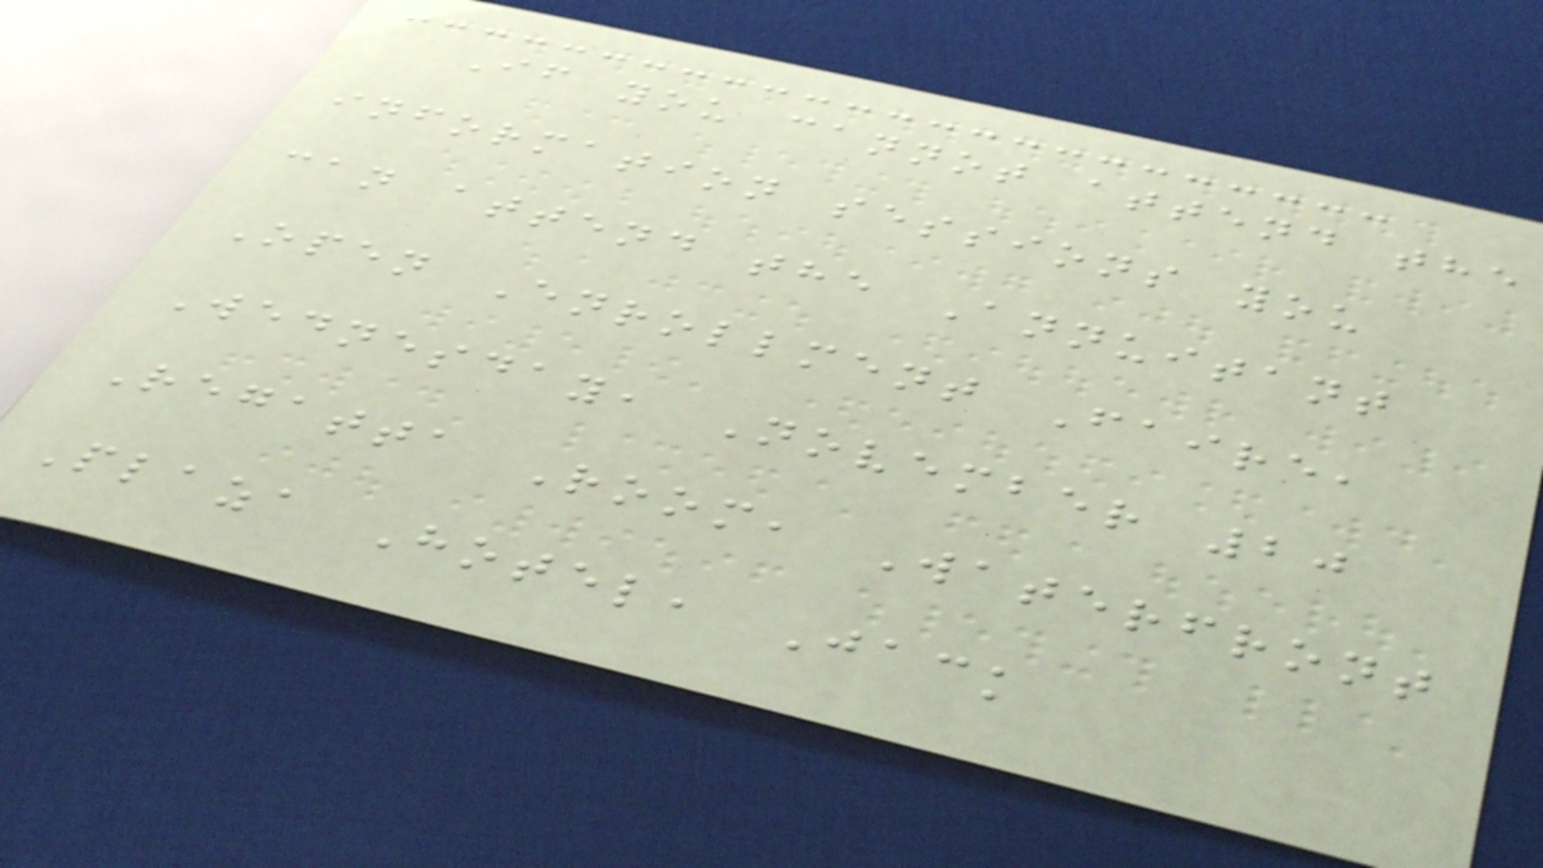If you cannot attend the
information sessions you
can attend the Annuitant
Open Enrollment Faire,
Wednesday, November 20
Regatta Room, Waterfront
Plaza Hotel, Jack
